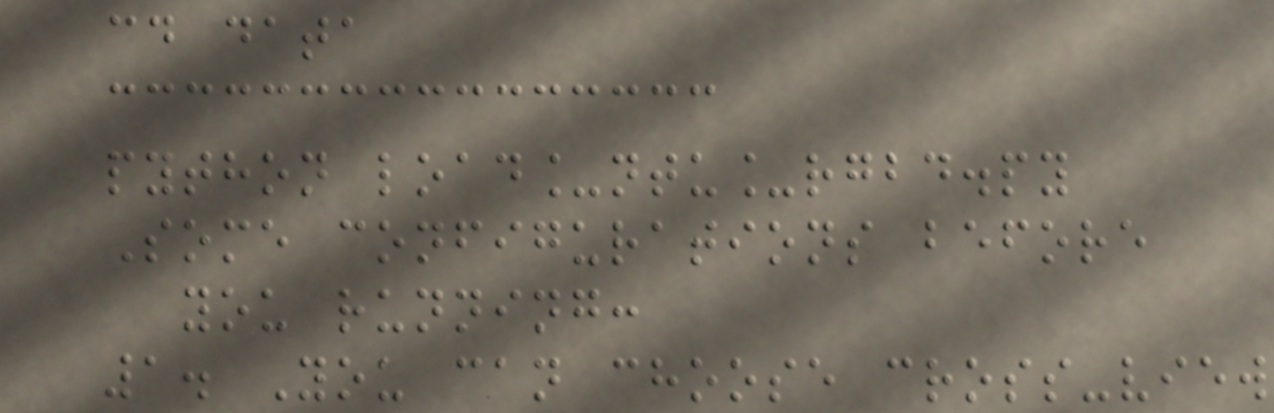cd data
python load_ntu_rgbd.py
Some configurations before
you running:
1. You can choose cross-view
